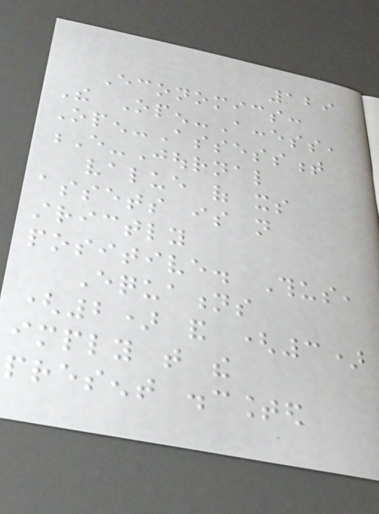129
Economics:
The Open-Access,
Open-Assessment
E-Journal
value of its
assets is not
strictly
positive. Thus,
Equations
(2) and (3)
imply that the
present discounted
